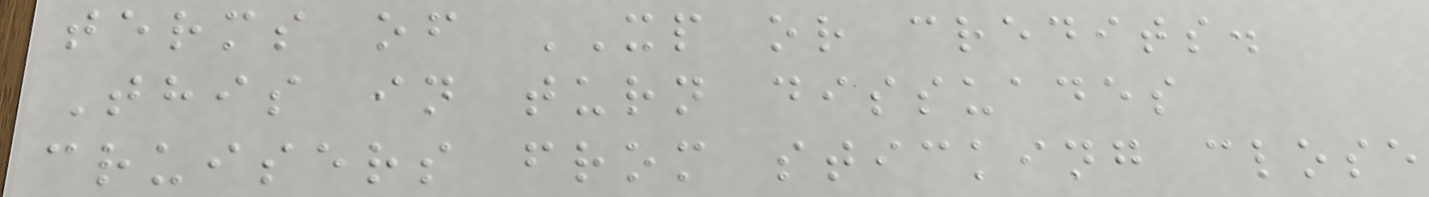terms of XP or credits.
This in turn dissuades
cruisers from sticking close
